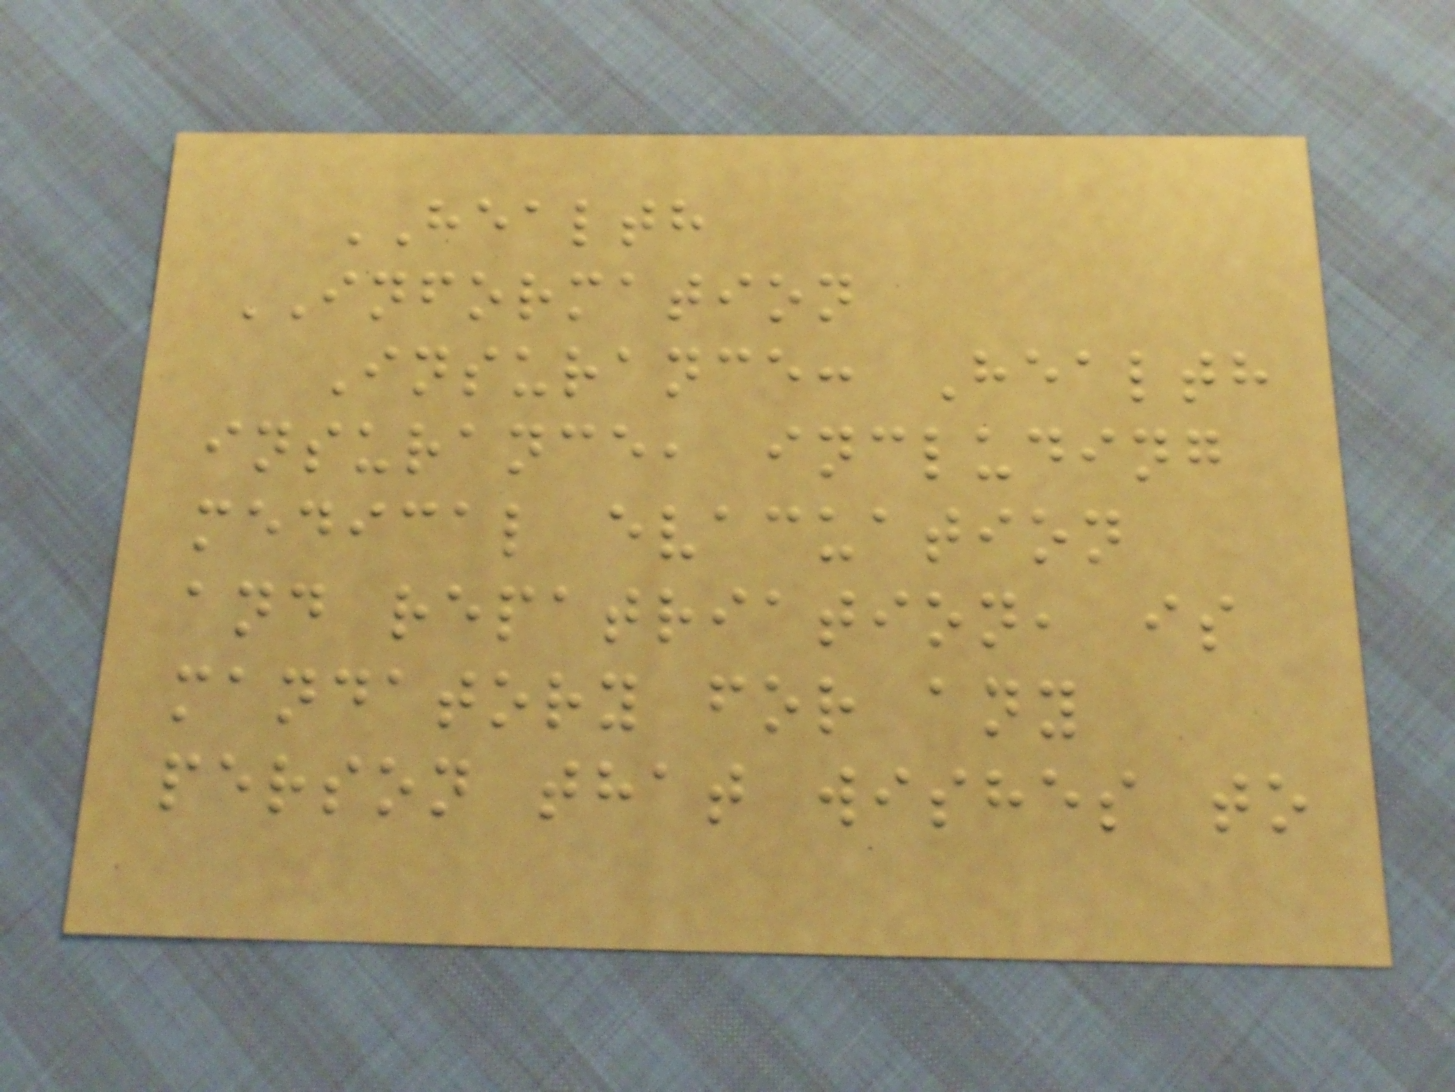HEALTH
INFORMATION
Insurance: Health
insurance, including
medical evacuation
and repatriation, is
mandatory for any
person that wishes to
